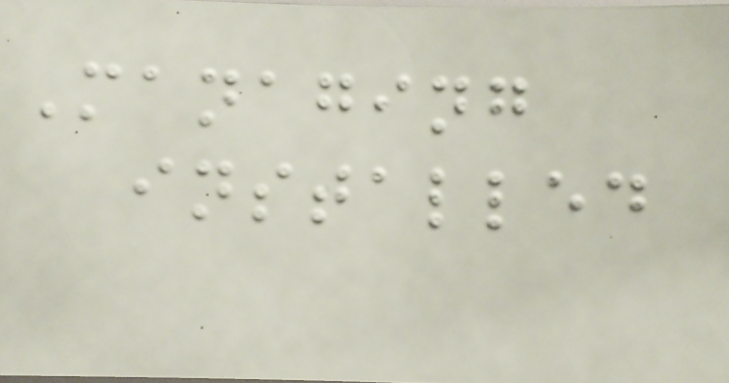Managing
installed
